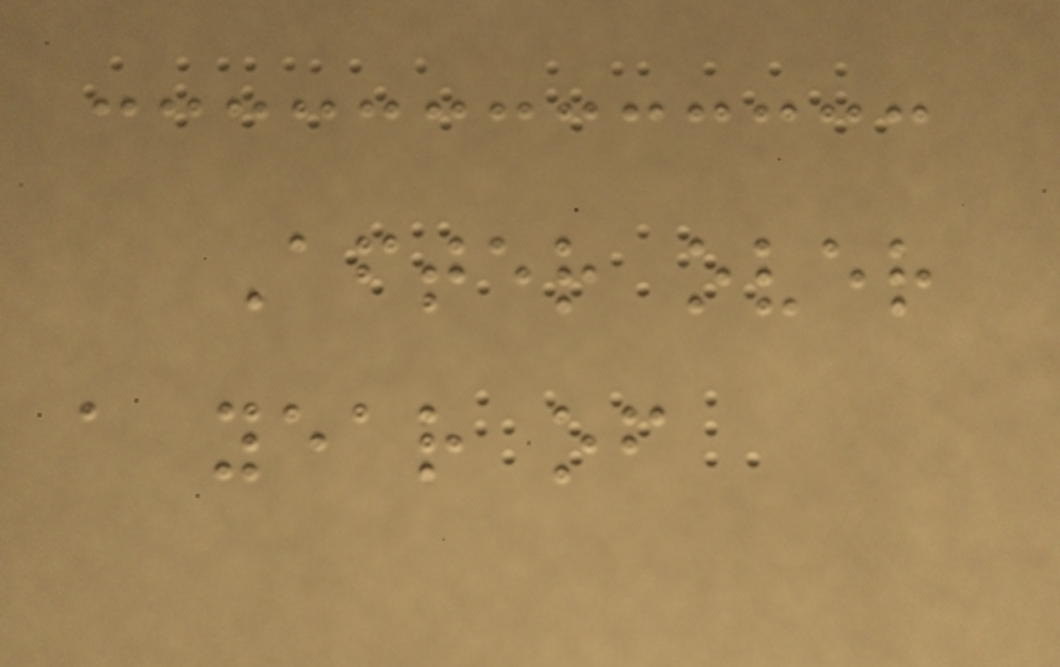After over
a year of
